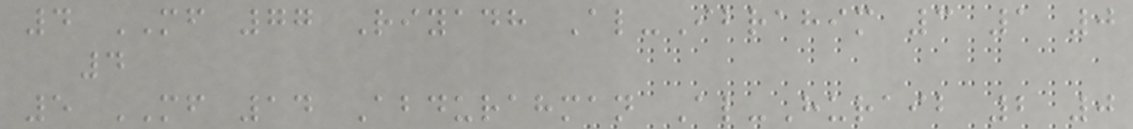4 MF 77 Riyadh Al-Ibrahim 3 1 0
4
5 MF 14 Abdurahman Al-Huraib 2 0
